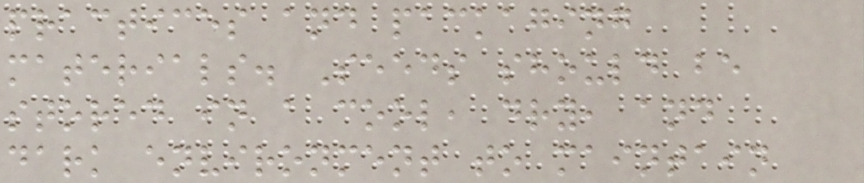practices and packaging
materials. Seeds should be
stored in a cool, dry, and
dark environment to maintain
